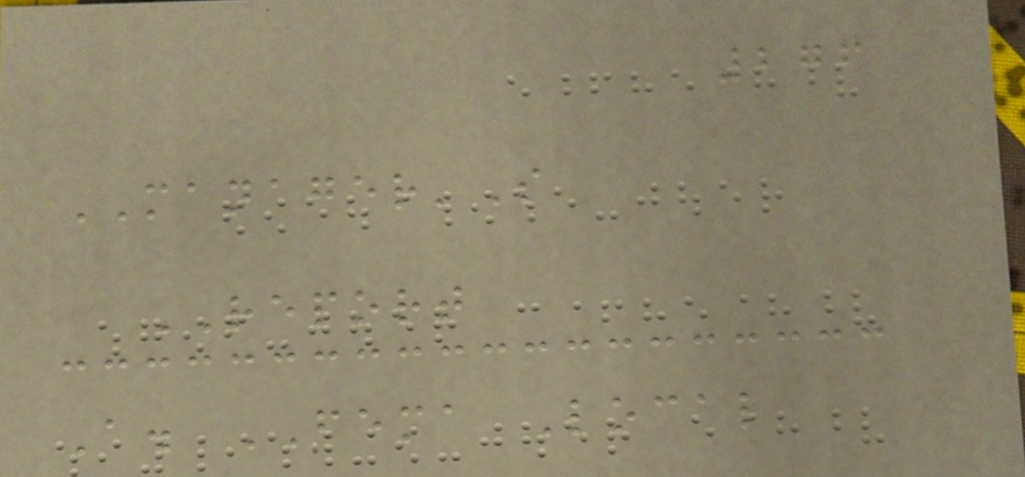276
MANAGER'S
REPORT
A. FEMA Local
